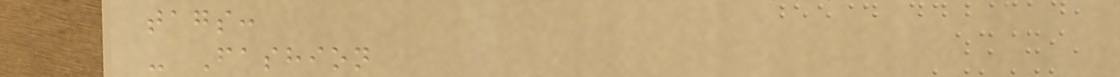tags:
- Fashion
